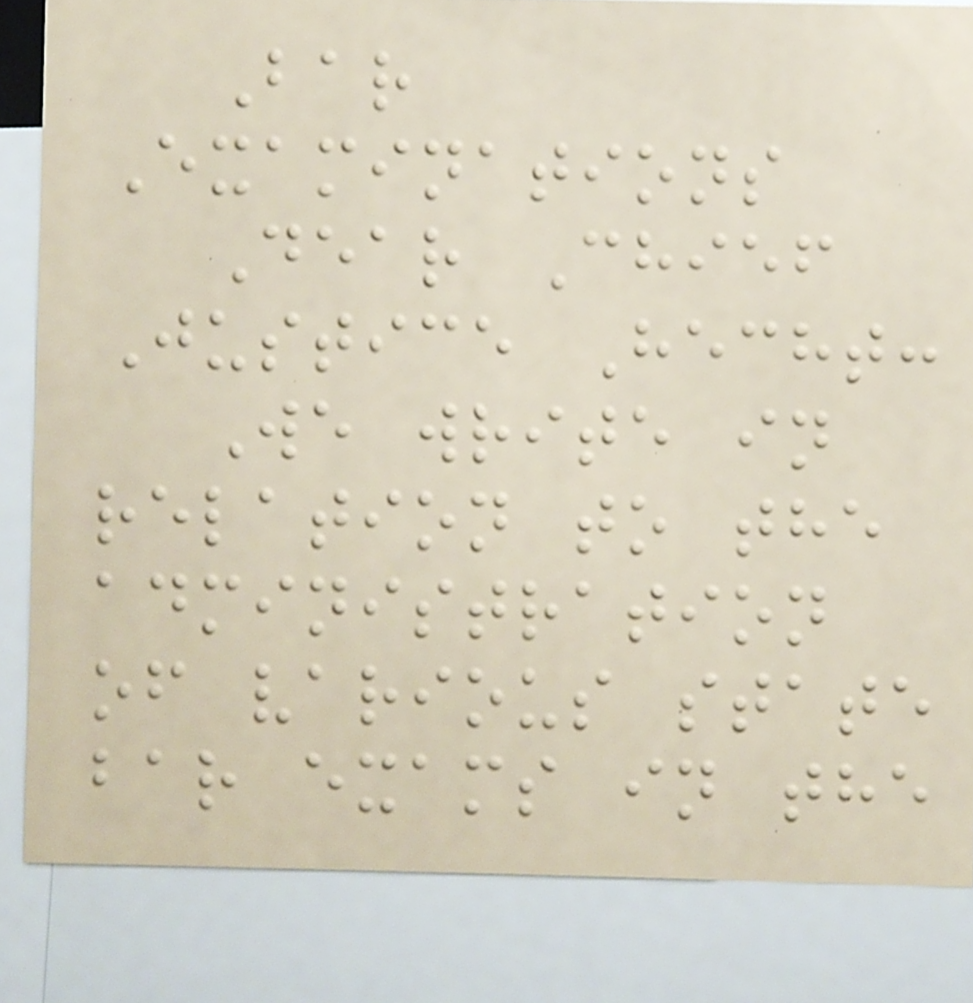Bar
Examinations
Dear Chief
Justice Hecht:
We write in
relation to the
administration
of various state
bar exams in the
